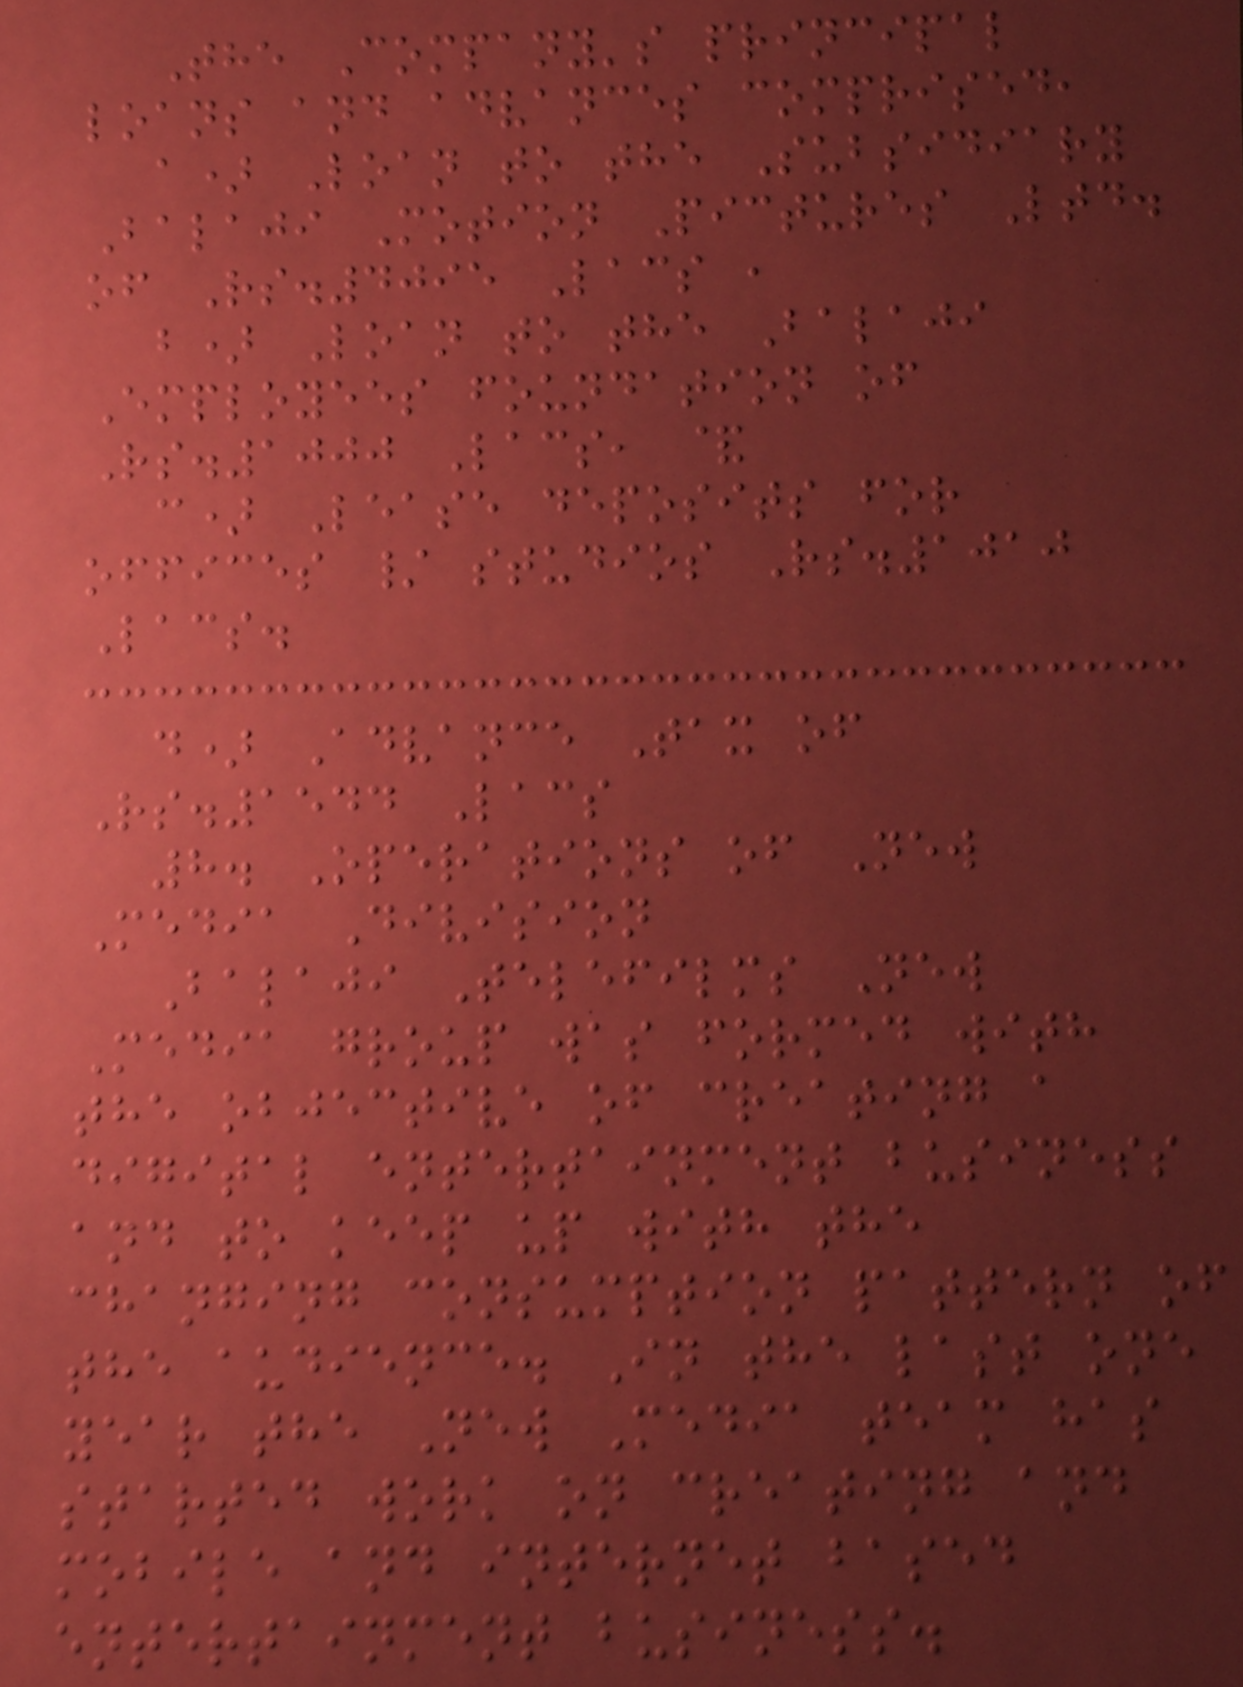The Company's principal
loans and advances comprised,
a) Loan to the Subsidiary
Balaji Motion Pictures Ltd.
of Rs.4095 Lacs ,
b) Loan to the Balaji
Employees foundation of
Rs.1000 Lacs, &
c) Lease deposits for
offices / studios Rs.1010
Lacs.
d) Advance Tax of
Rs.1544 Lacs
8. Operations of New
Media Division
Balaji Telefilms New
Media group was formed with
the objective of creating a
digital entertainment business
and to keep up with the
changing consumption pattern of
the audience. In the last one
year the New Media team has
started work on creating and
mobile and internet based
entertainment business.
